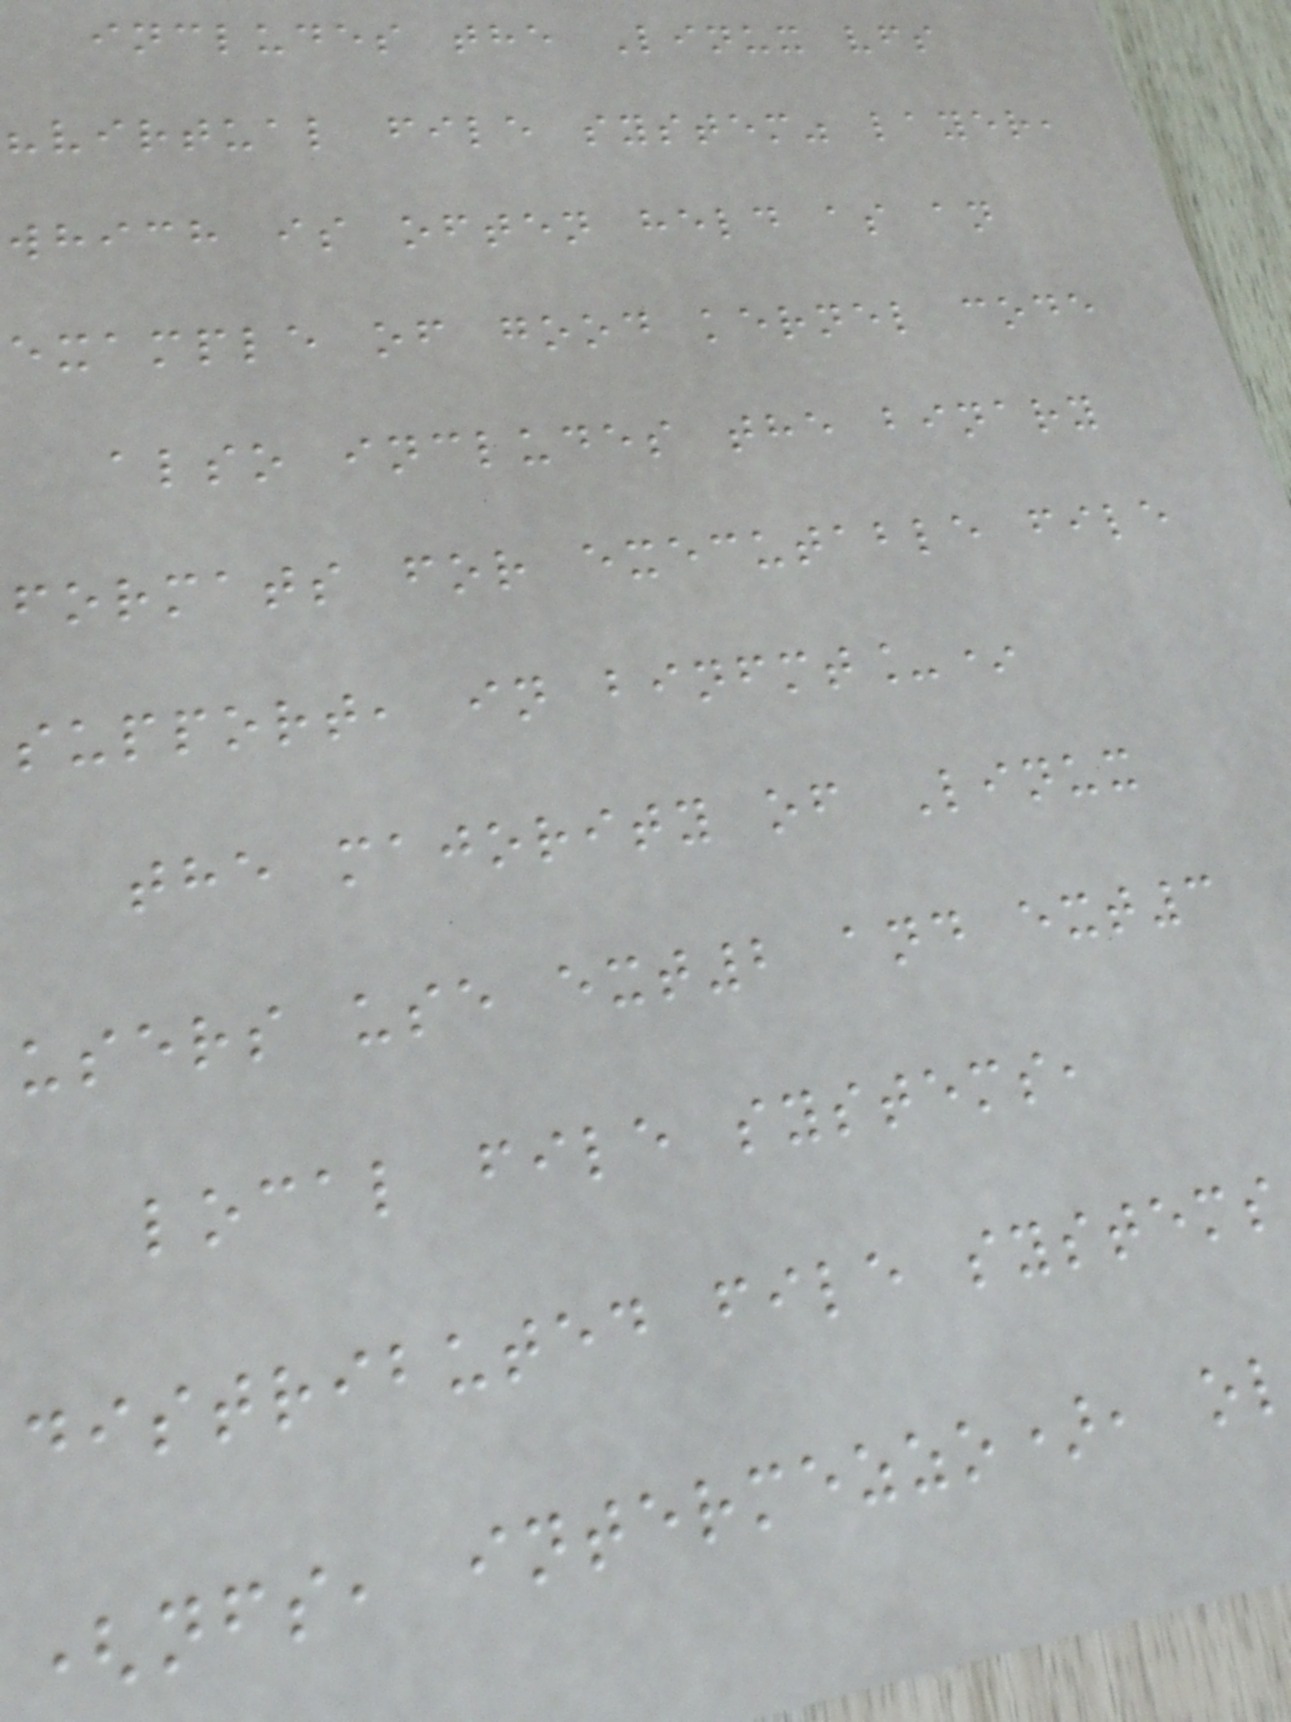includes the Linux vfs
"virtual file system" layer,
which is often held as an
example of good kernel code
also includes the binary
formats for executable file
support, in binfmt_*
the majority of Linux
users use ext2 and ext3
local file systems,
distributed file systems
(nfs, intermezzo), o
